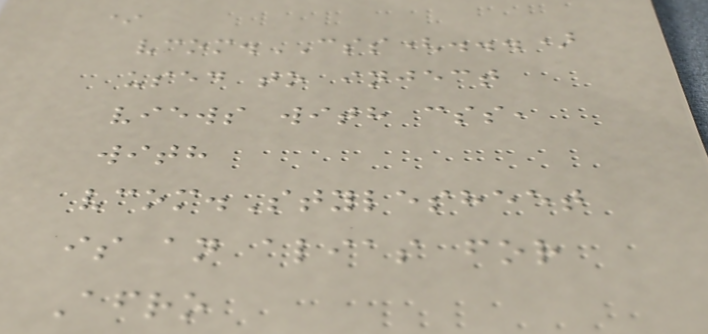*
vcom.CSS(...)
used to inject
views with css,
with
vcom.Stylesheet
is an alias for
Afro
